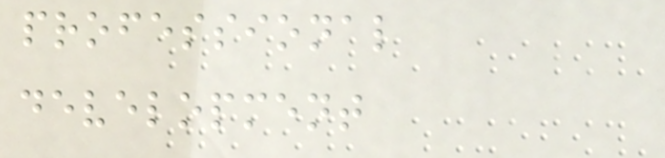professional
development
